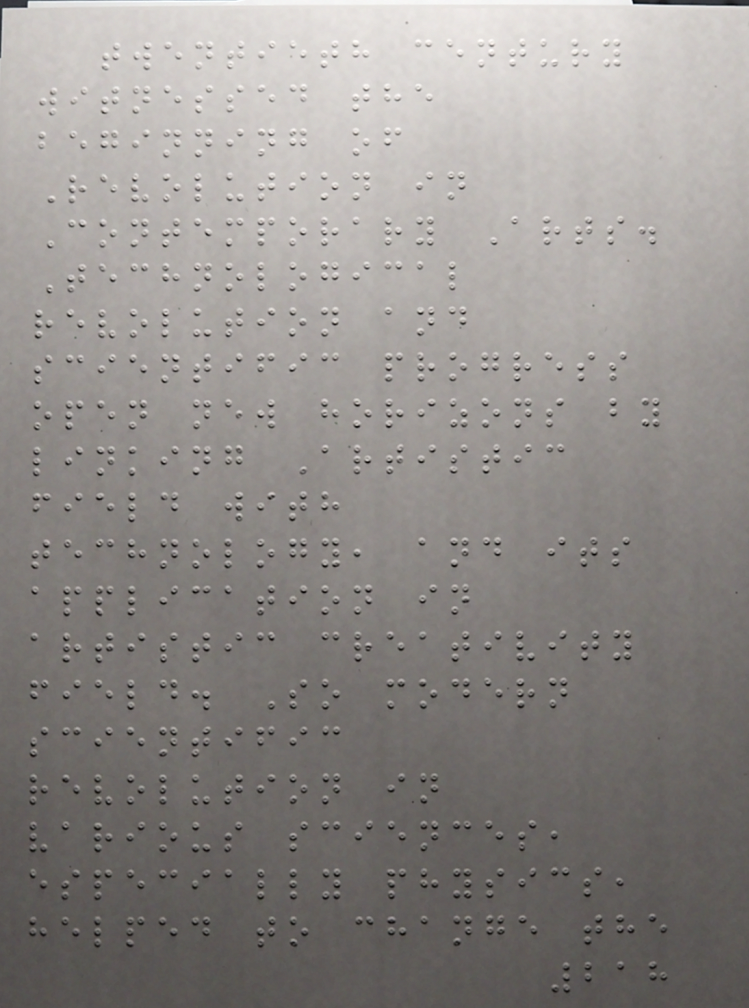twentieth century
witnessed the
beginning of
Revolution in
Contemporary Arts.
Technological
revolution and
scientific progress
open new horizons by
linking Artistic
field with
technology, and its
application in
artistic creativity
field. So modern
scientific
revolution in
various sciences,
especially physics,
helped to change the
218
